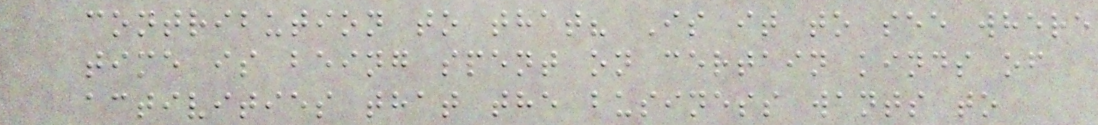contribution to that? Is it to see where
time is being spent on certain kinds of
activities that the business wants to
